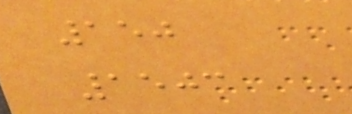150
1503
